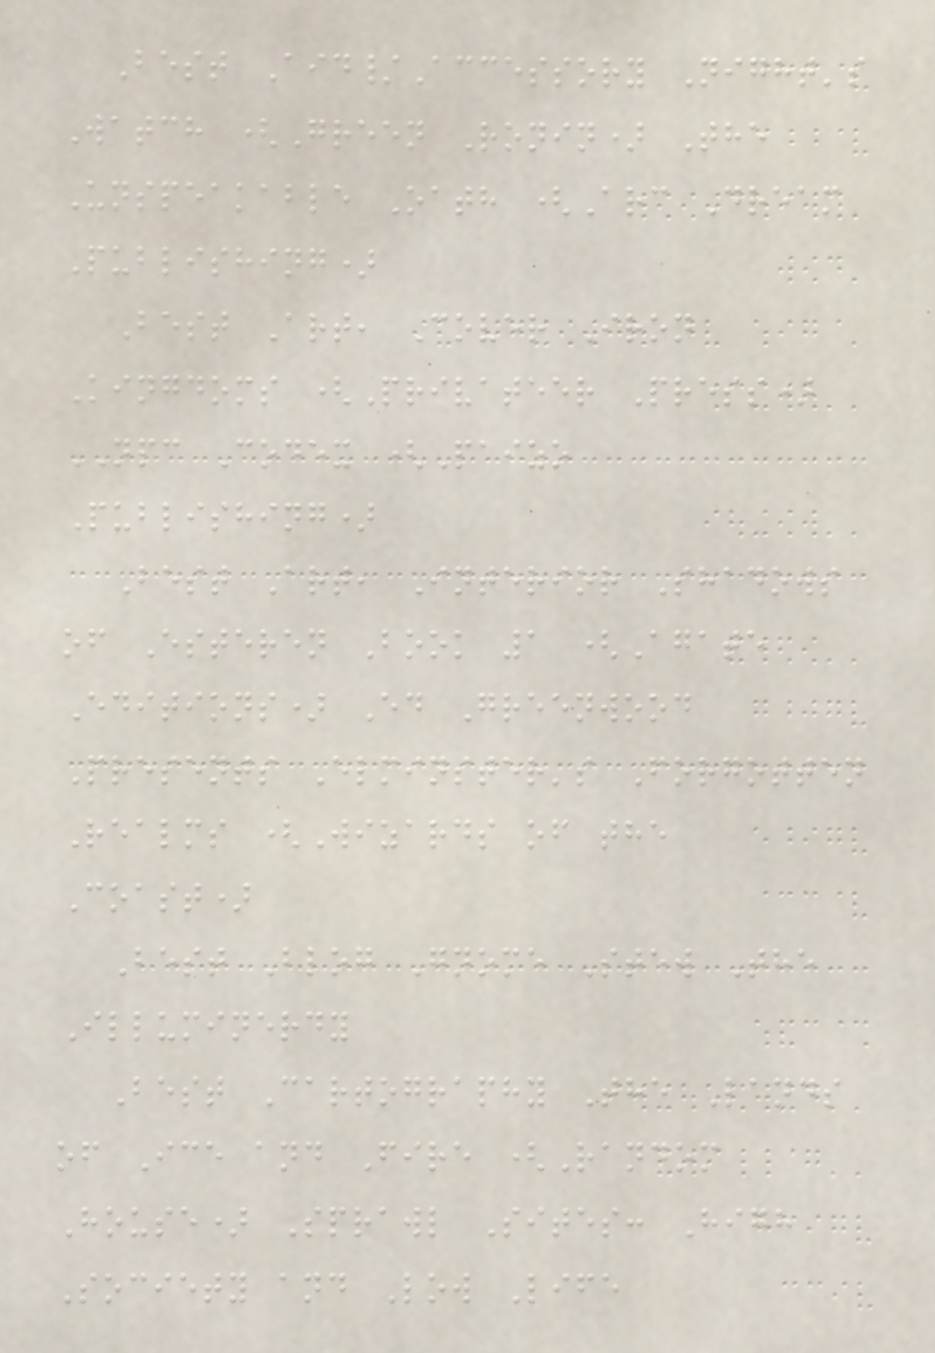Best Aid/Accessory Night's
Watch (Green Ronin) The
Unspeakable Oath (Arc Dream
Publishing)
Best Art, Cover Iron
Kingdoms (Privateer Press)
NPC Codex (Paizo
Publishing)
Best Art, Interior Shadows
of Esteren Book 1 (Agate
Editions) Ed Greenwood
Presents Elminster's Forgotten
Realms (Wizards of the
Coast)
Best Blog Gnome Stew The
Illuminerdy
Best Cartography The Lands
of Ice and Fire (Random
House) Sprawl Sites: High
Society and Low Life
